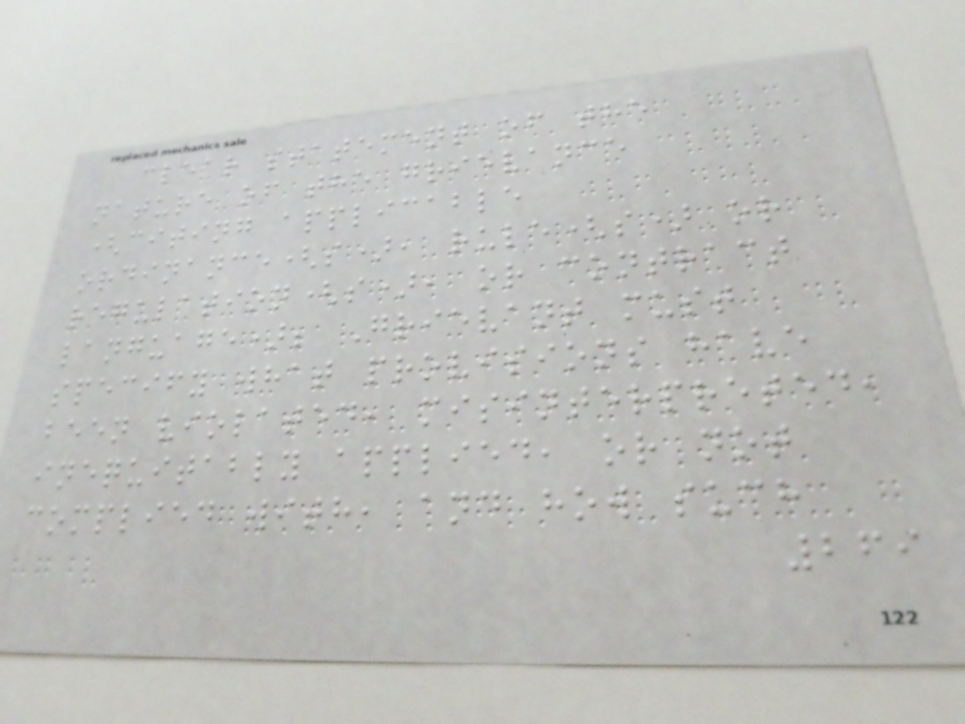clear statement of the
nature of the grievance
(citing applicable
ordinance(s), rule(s) or
regulation(s), or contract
language); Grievant must
specify what provisions have
been violated, misinterpreted,
inequitably applied, or not
complied with, and how such
269
